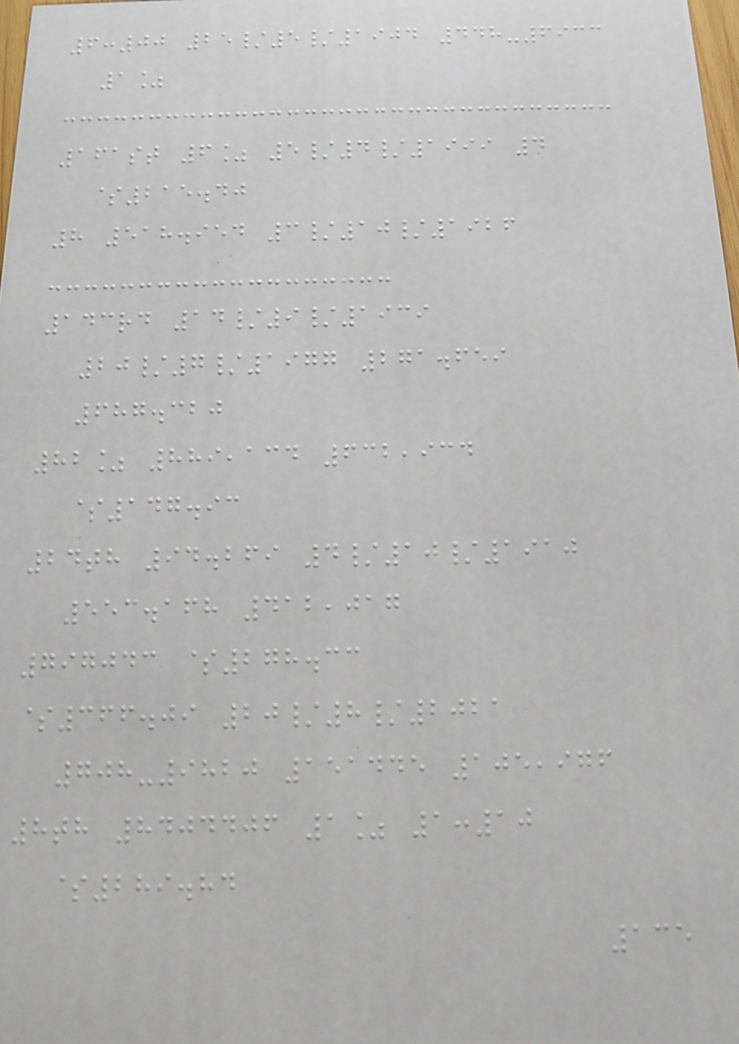6:00 25/5/1904 448-6933
1%
161st 6% 5/4/1999 4
$215.40
8 518.954 3/10/1926
143rd 14/9/1939
20/7/1977 271.659
687.320
82% 889,134 632,934
$147.93
24th 94.269 4/10/1910
553.168 412,017
797043 $278.33
$366.09 20/8/2021
708-9820 151445 105,976
8th 8404406 1% 1:10
$289.84
135
